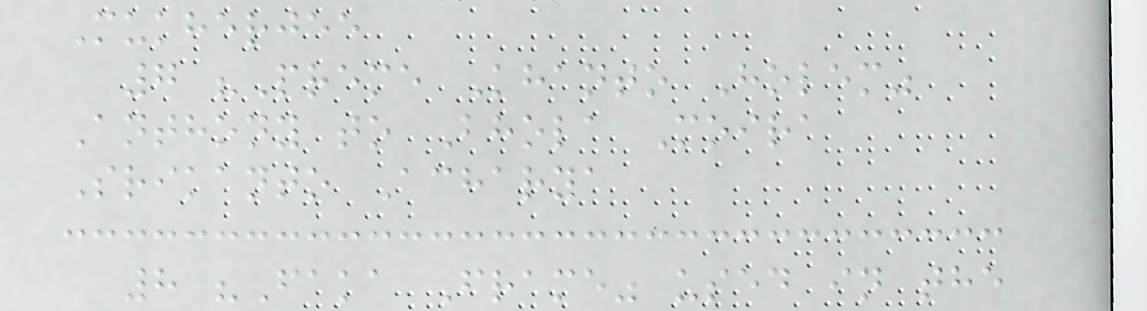Mukherjee
7 "Preme Khanto Holem"
Anthony to Bhola Moira
Srikanto Acharya
8 "Faka Frame" used in the
